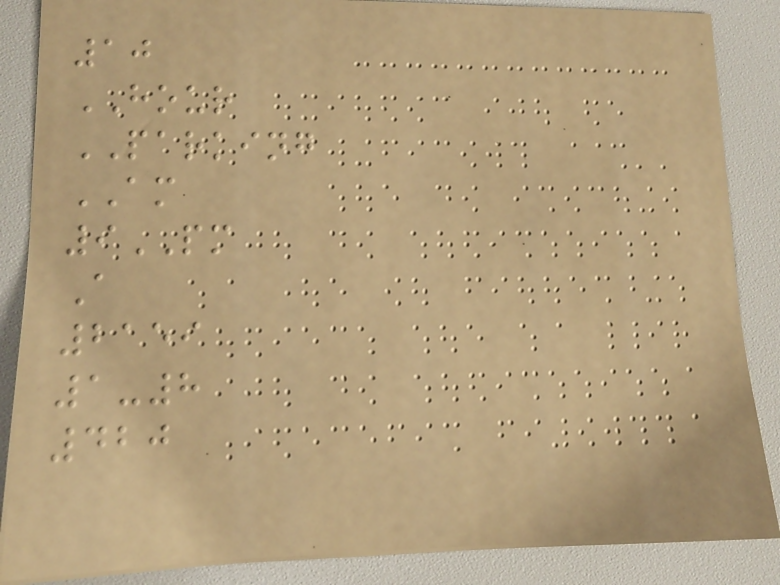10
HOUR
PARKING
AM
9PM
A
2159
1-8
420
